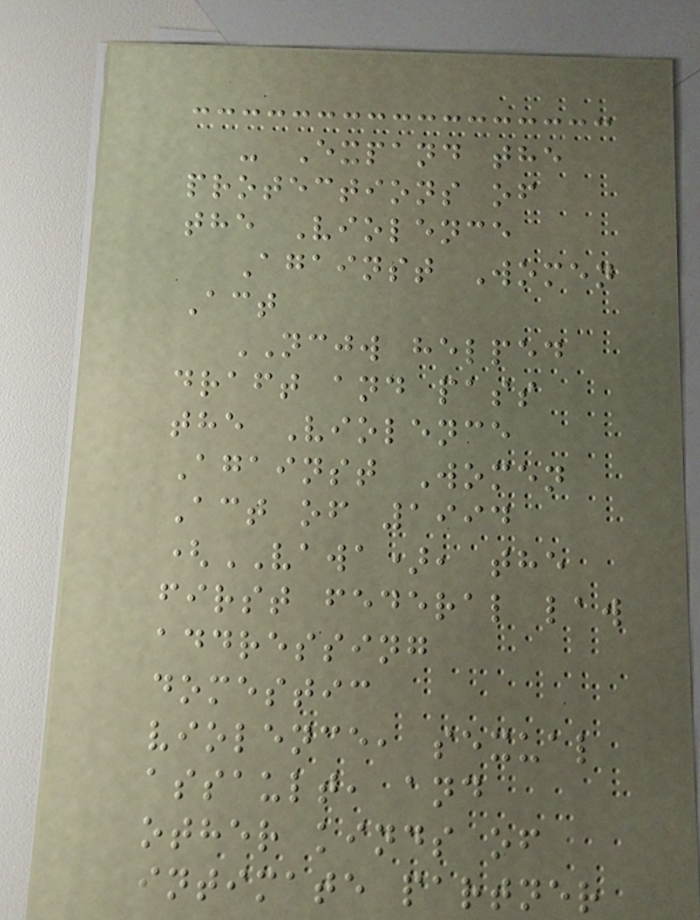- Expand the
protections of
the Violence
Against Women
Act
NCJW helped
draft and pass
the Violence
Against Women
Act of 1994
(VAWA), the
first federal law
addressing
domestic
violence, sexual
assault, and
other kinds of
intimate partner
